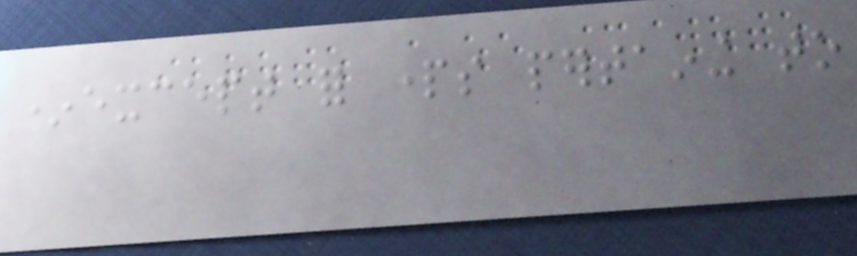*except for parts pertaining to
